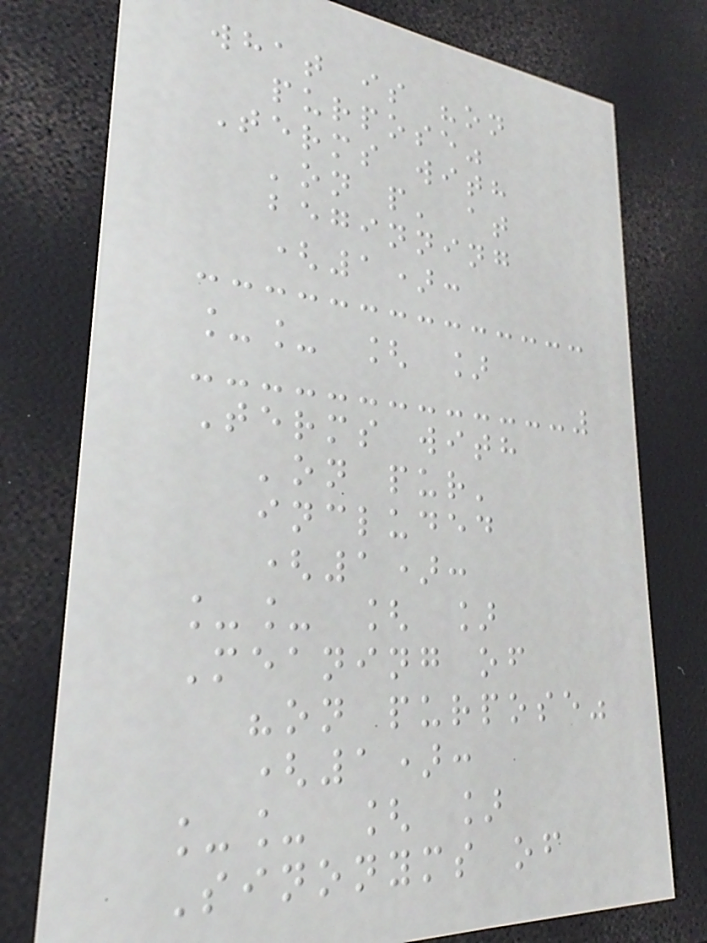what is "on
purpose"
Terms with
'on p' at
beginning
(1):
__ [ ]
Terms with
'on pur'
included
(1):
__ [ ]
Meaning of
"on purpose"
(1):
__ [ ]
Sinonyms of
